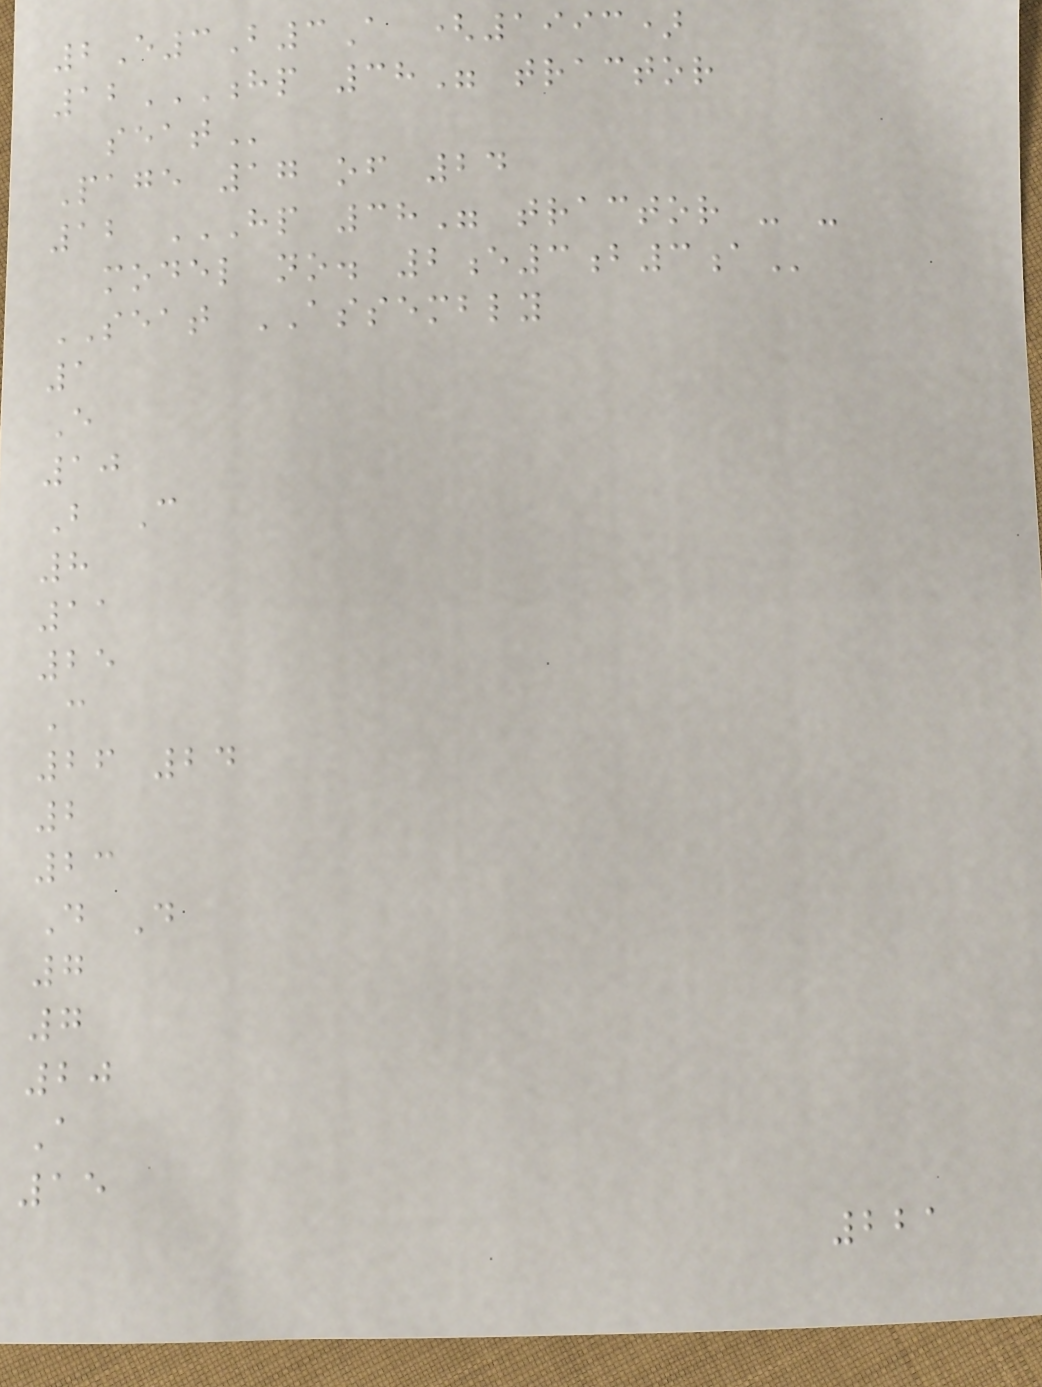2E3B3A (1993)
12HP 38" TRACTOR
SEAT
Page 17 of 24
12 HP 38" TRACTOR - -
MODEL NO. 2E3B3A
SEAT ASSEMBLY
1
E
10
B C
8
11
25
C
26 24
2
23
D D
7
7
20
A
15
221
